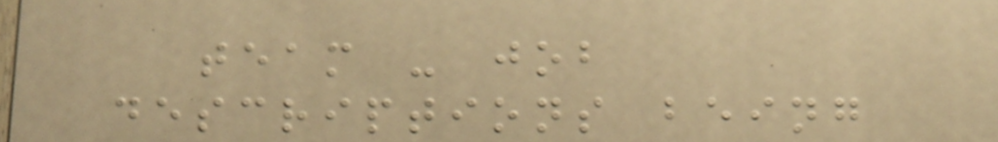team - job
descriptions being
